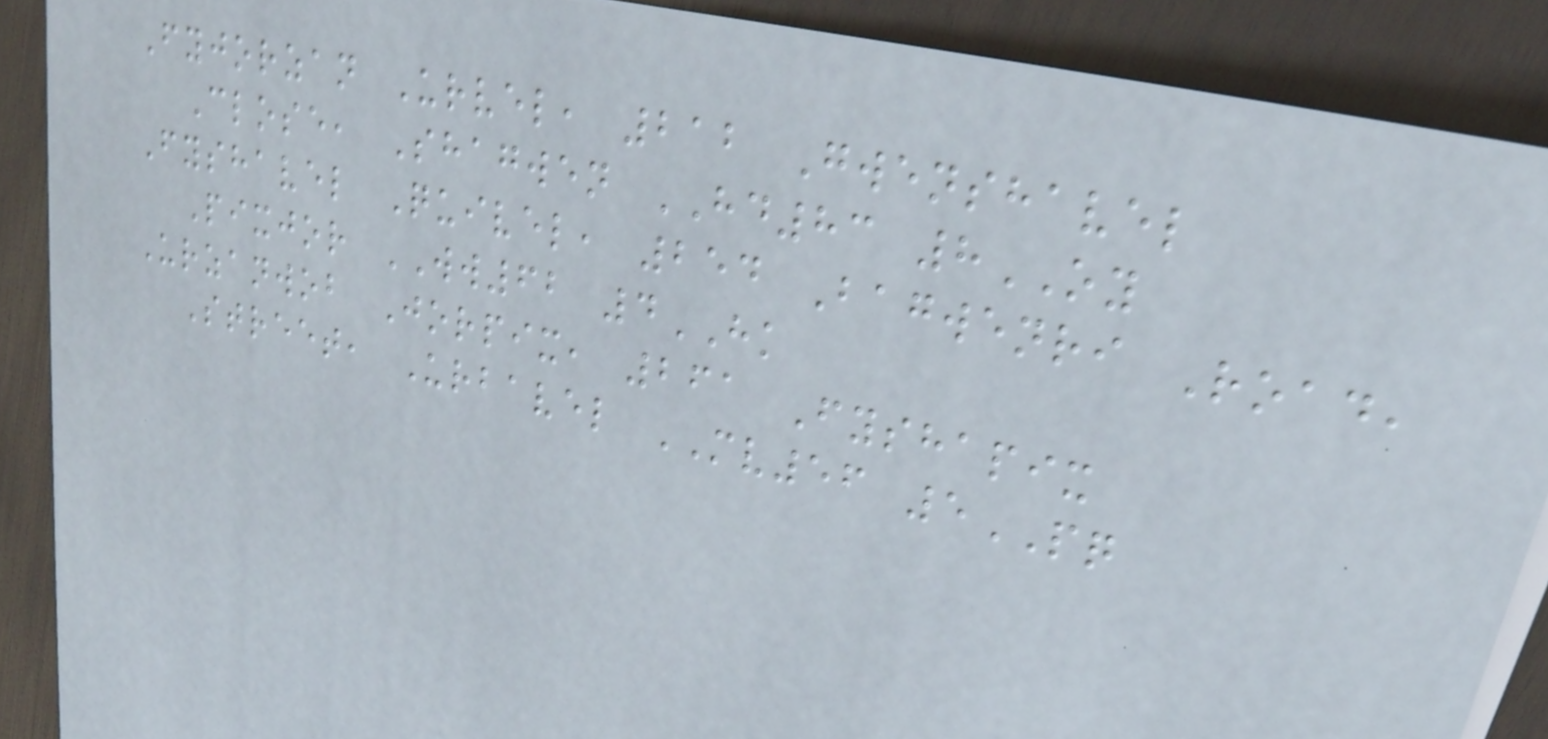Fyjorzan Urvel, 212 Gwenshavel
Close, Shagwen HD83 8OY
Fyshavel Quivel, 254 Bagwenri Road,
Pixjor WW62 4HK
Urzanwob Jorpix, 261 Fyshapix
Street, Urbavel MV56 5PQ
